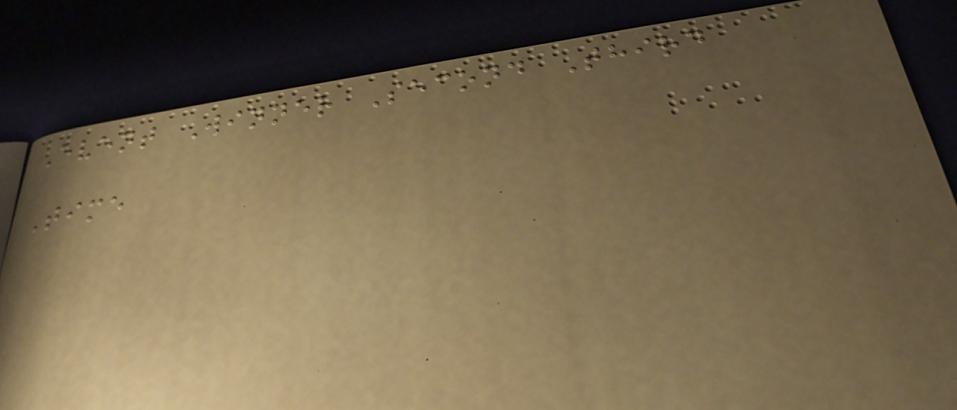Event Winner Second Third
Time
